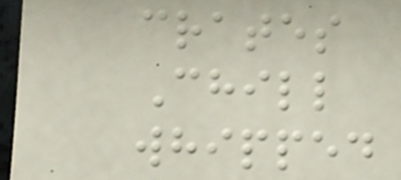crates
Chill
whipped
